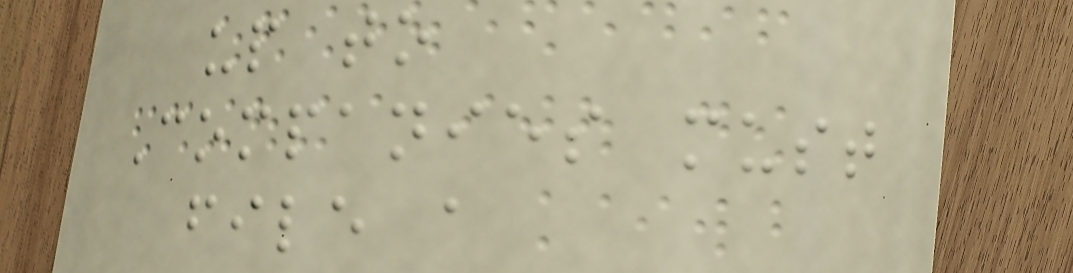up to
Companies must
file a
